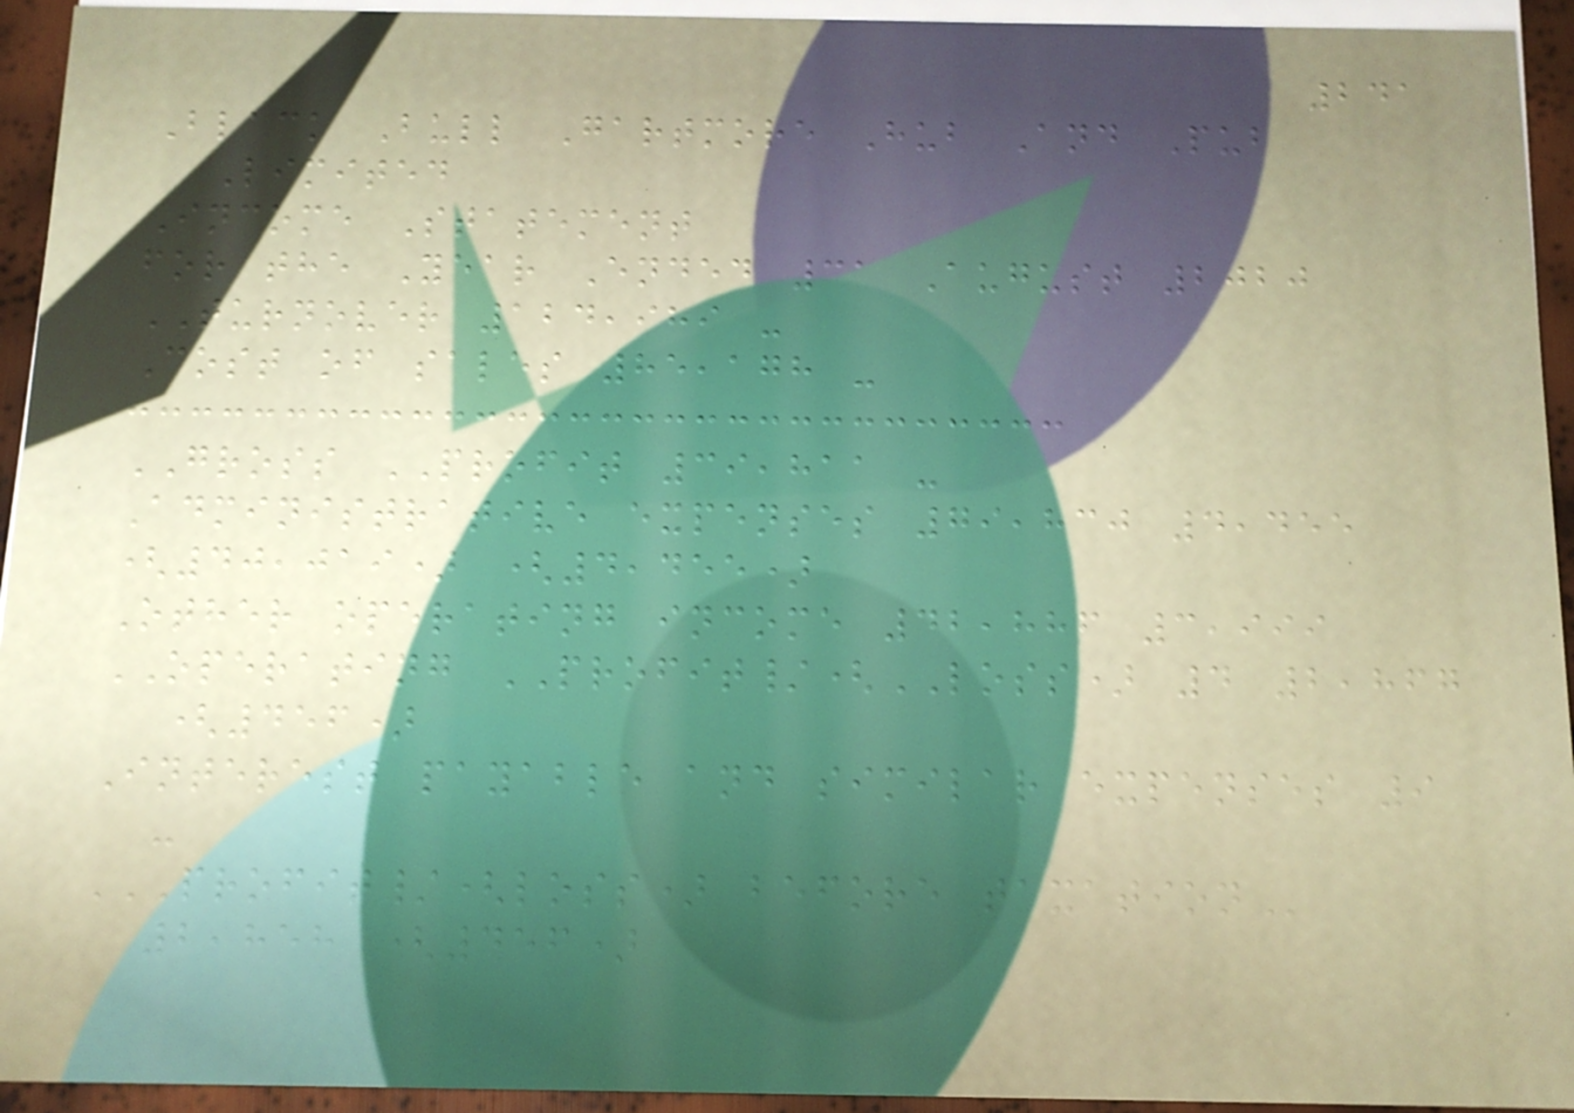241
Black Bull Gartmore Hub And Pub
Limited
Income Statement
for the Year Ended 31 August 2020
TURNOVER 124,989 -
Cost of sales 85,178 -
GROSS PROFIT 39,811 -
Administrative expenses 79,830 4,455
(40,019) (4,455)
Other operating income 42,886 3,999
OPERATING PROFIT/(LOSS) 4 2,867
(456)
Interest payable and similar expenses 9
-
PROFIT/(LOSS) BEFORE TAXATION
2,858 (456)
